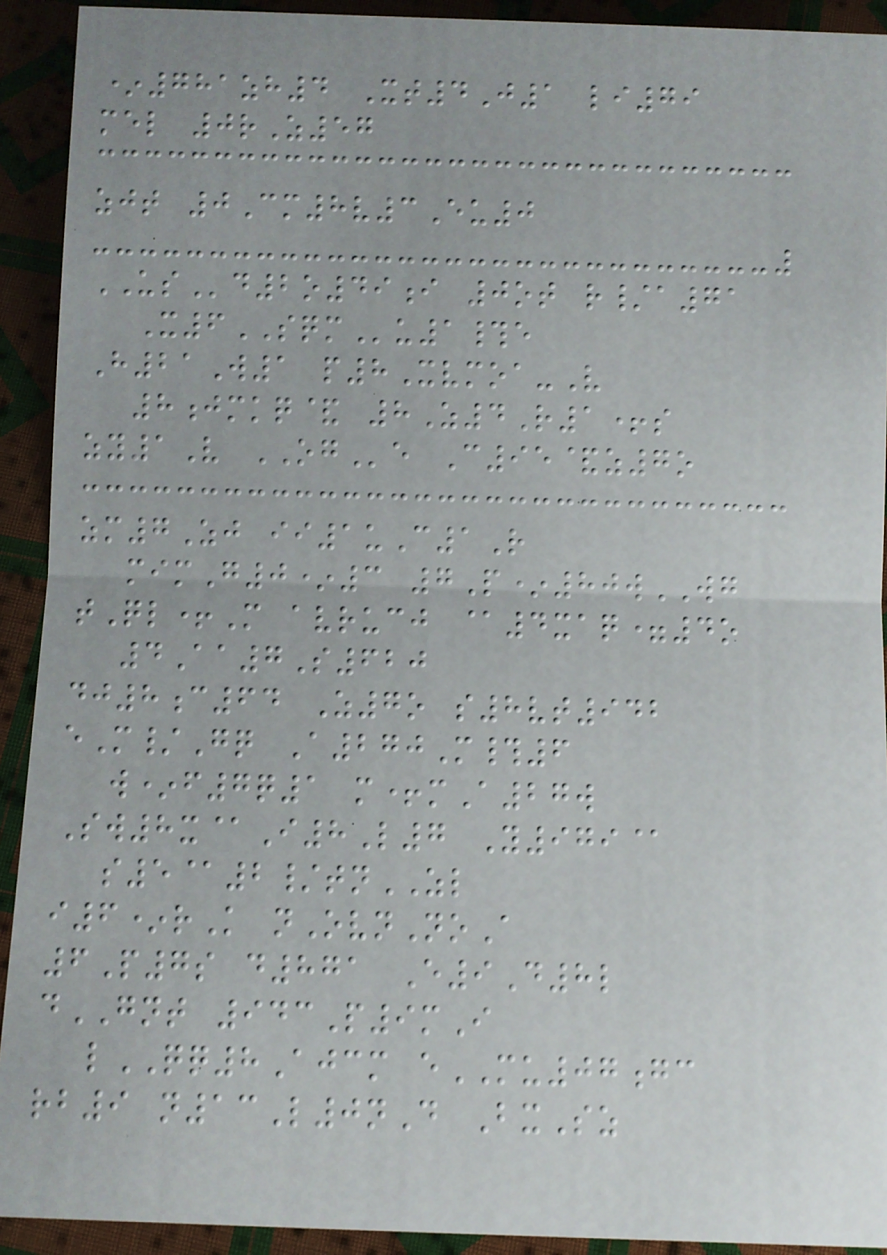*781zh4 Xt4J1 li79
mel 0rZ57
zjt 0Cm8v3Eu0
USd2o49i 0ot r/a71
X6SQMu1#e
H21W1 p8Xvmoa-V
8jmkq& 8Z4R1+s
zy1V OGe C95&z7o
zm7Zj ii1uC1R
mimG0*3 7P*80wWG
tQl+M avrucj @4xaq=4o
4Aa7S620
dj8c64 Z7o s8vt942
eM/Gq A270M#6
w*f7q1 m+mA27w
Sw8x@I8L7 Y979@
s5@2/tnZL
i6*rK nOvnNoA
6P7s d871 E9D8l
dGNT 943P9mI
lQQ8Ajcm eMU07gc
rb9 n13L0nD BxSz
